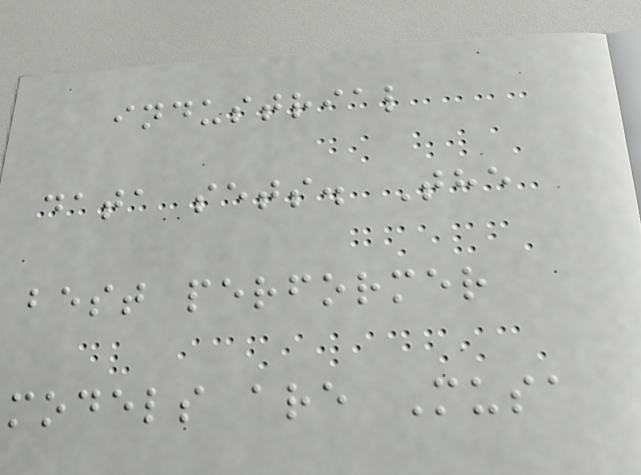industrial
data sets. The
best performer
models are Musa
